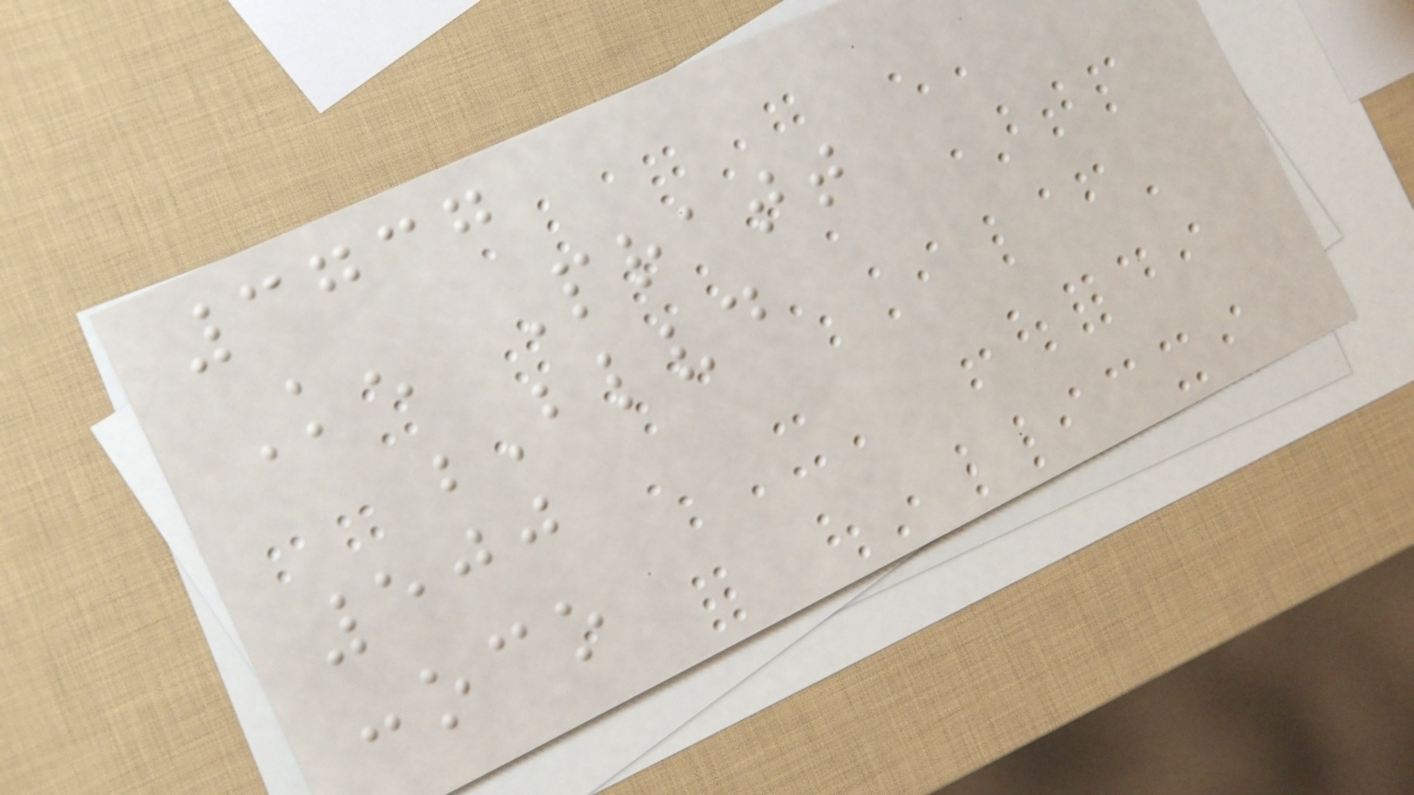3737
Ken Pratt
Blvd
500
conoco
